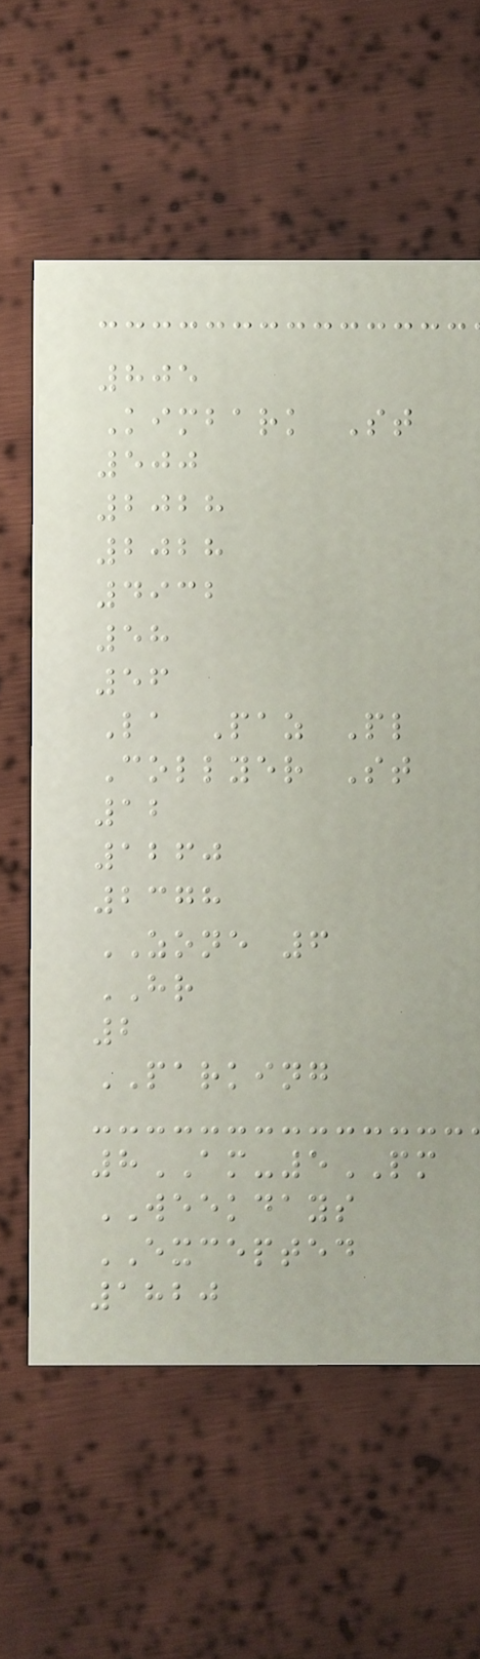805
Kimbark St
500
2028
2028
4932
58
56
La Paz Pl
Collyer St
12
1260
2378
ZONE 6
HR
2
PARKING
8AM-5PM
WEEKDAYS
EXCEPTED
1820
